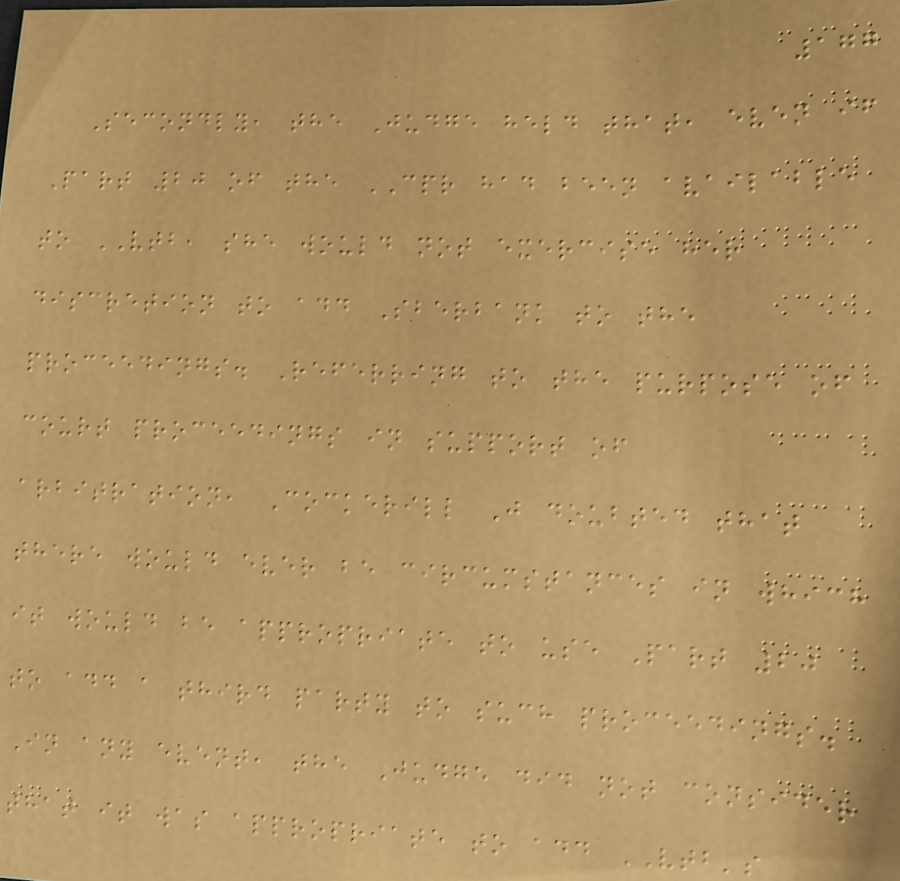177
Secondly, the Judge held that, even if
Part 20 of the CPR had been available
to VTB, she would not exercise her
discretion to add Sberbank to the
proceedings. Referring to the purpose of
court proceedings in support of
arbitration, Cockerill J doubted that
there would ever be circumstances in which
it would be appropriate to use Part 20
to add a third party to such proceedings.
In any event, the Judge did not consider
that it was appropriate to add VTB's
